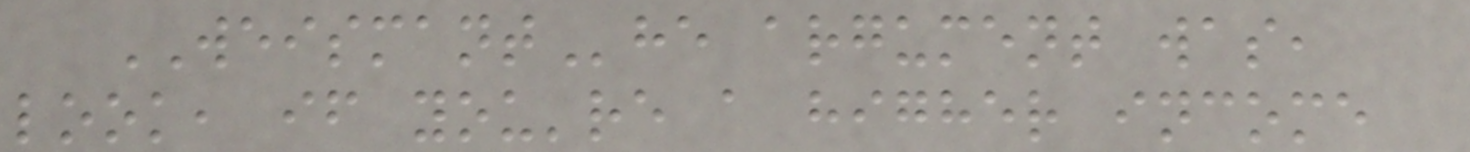WEISMANThe argument was,
look, if you're a higher income
